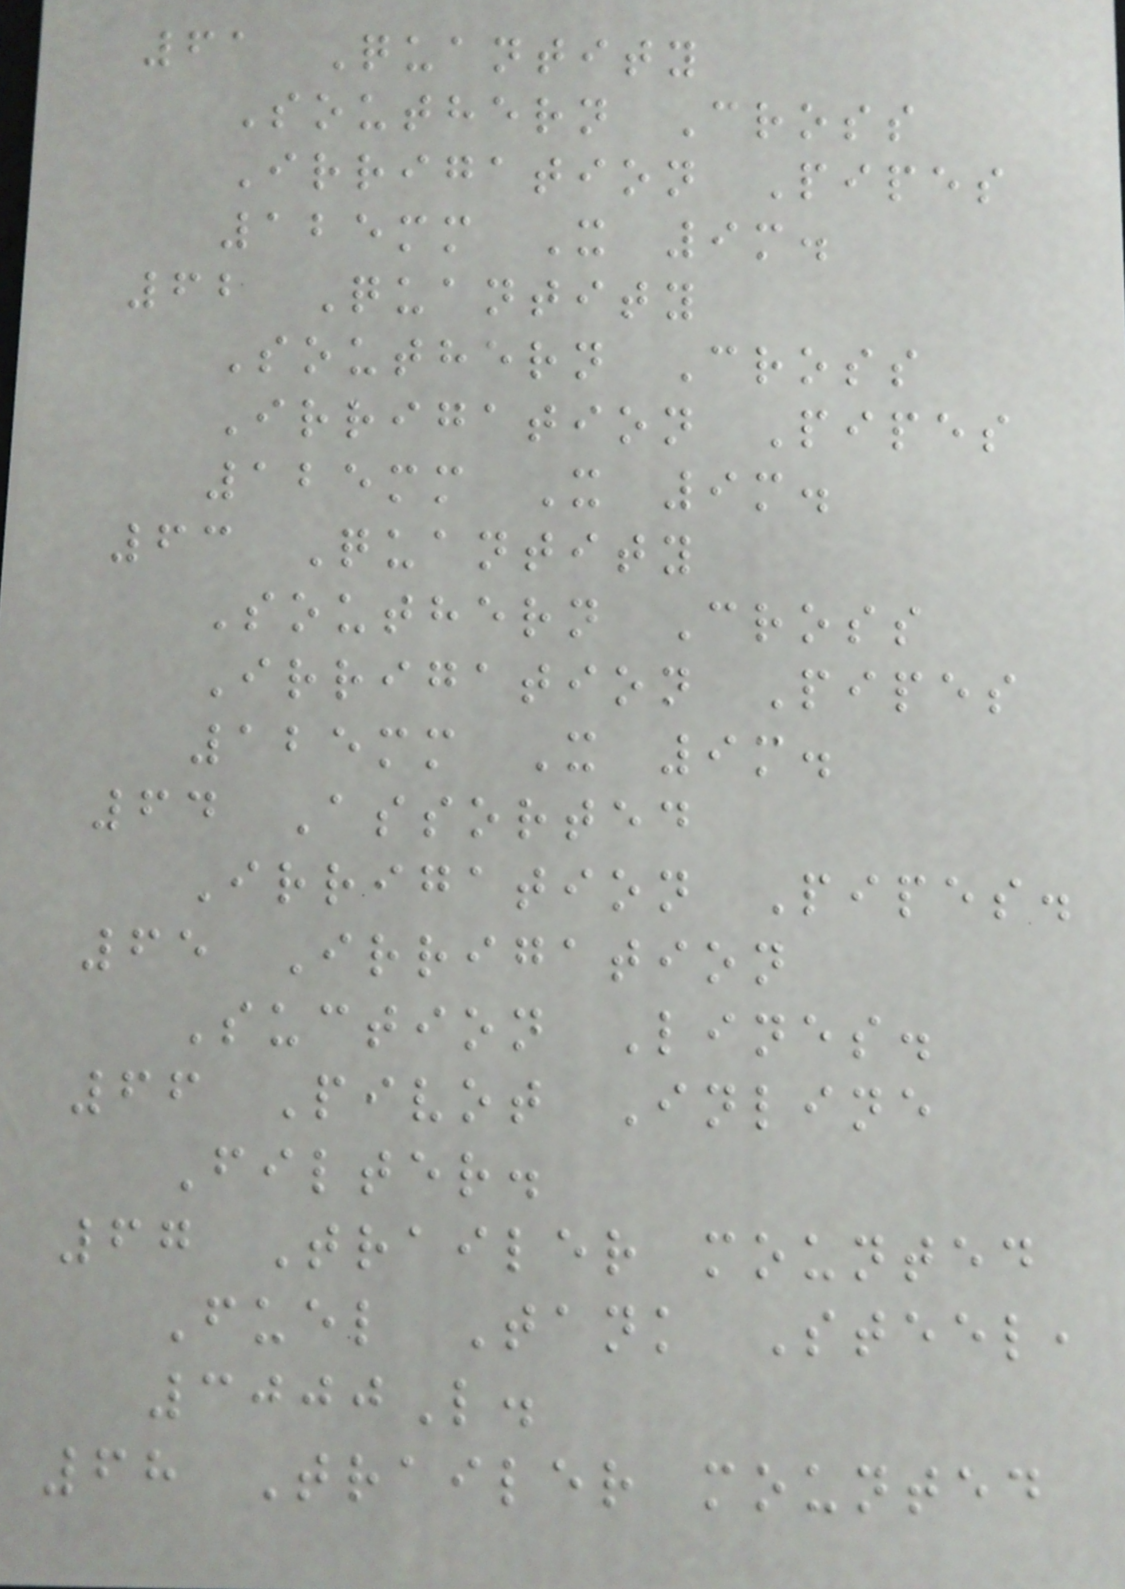61 Quantity
Southern Cross
Irrigation Pipes
125mm X 9m.
62 Quantity
Southern Cross
Irrigation Pipes
125mm X 9m.
63 Quantity
Southern Cross
Irrigation Pipes
125mm X 9m.
64 Assorted
Irrigation Pipes.
65 Irrigation
Suction Lines.
66 Pivot Inline
Filter.
67 Trailer mounted
Fuel Tank Steel,
3000L.
68 Trailer mounted
